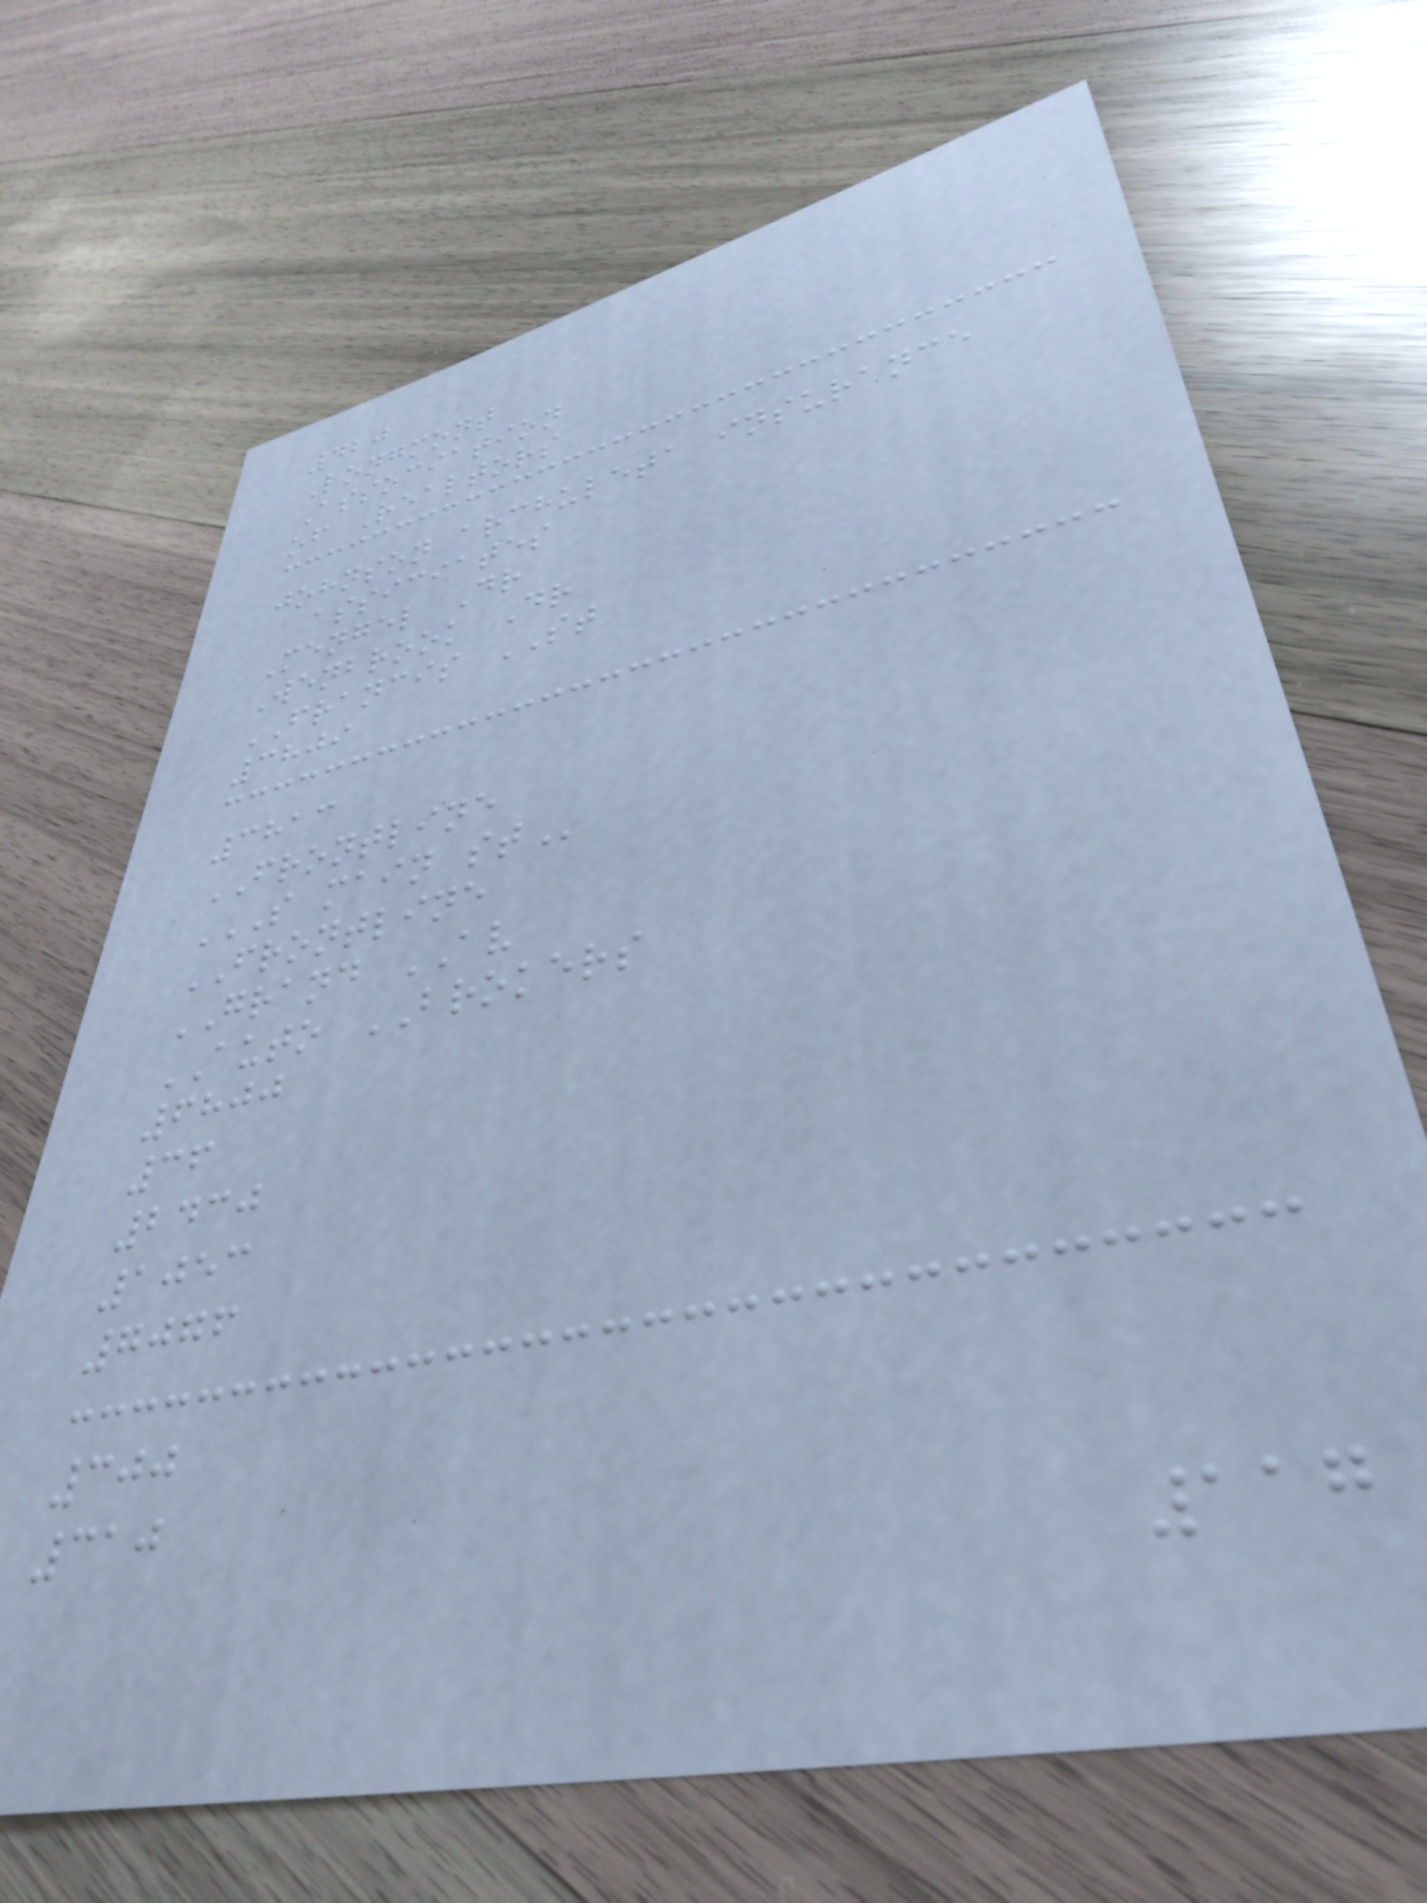420
Longmont
Association
of Realtors
johnson archuleta insurance
assiciates
Mengel Dr
Wenbrook Dr
FRANCIS ST
3809
3813
FRONTLINE
S MAIN ST
FRONTLINE
GRAND AV
AUTO BROKERS
6800
36
2430
1053
7076
300
310
117
